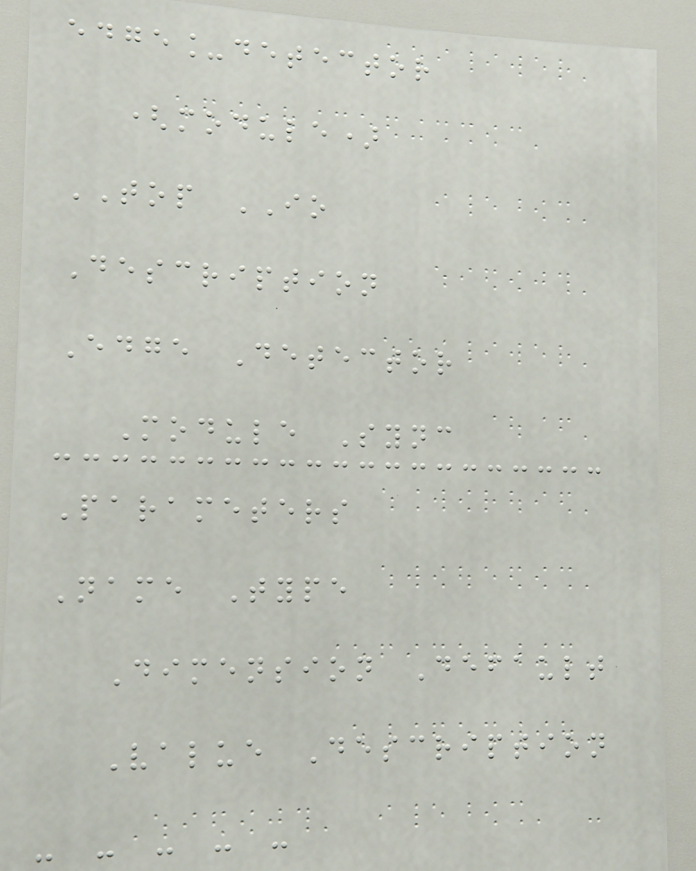edge_detector
(module)
TOP IO
Description
Edge Detector
Module Sync
Parameters
Name Type
Dimension Default
Value Description
- - - - -
